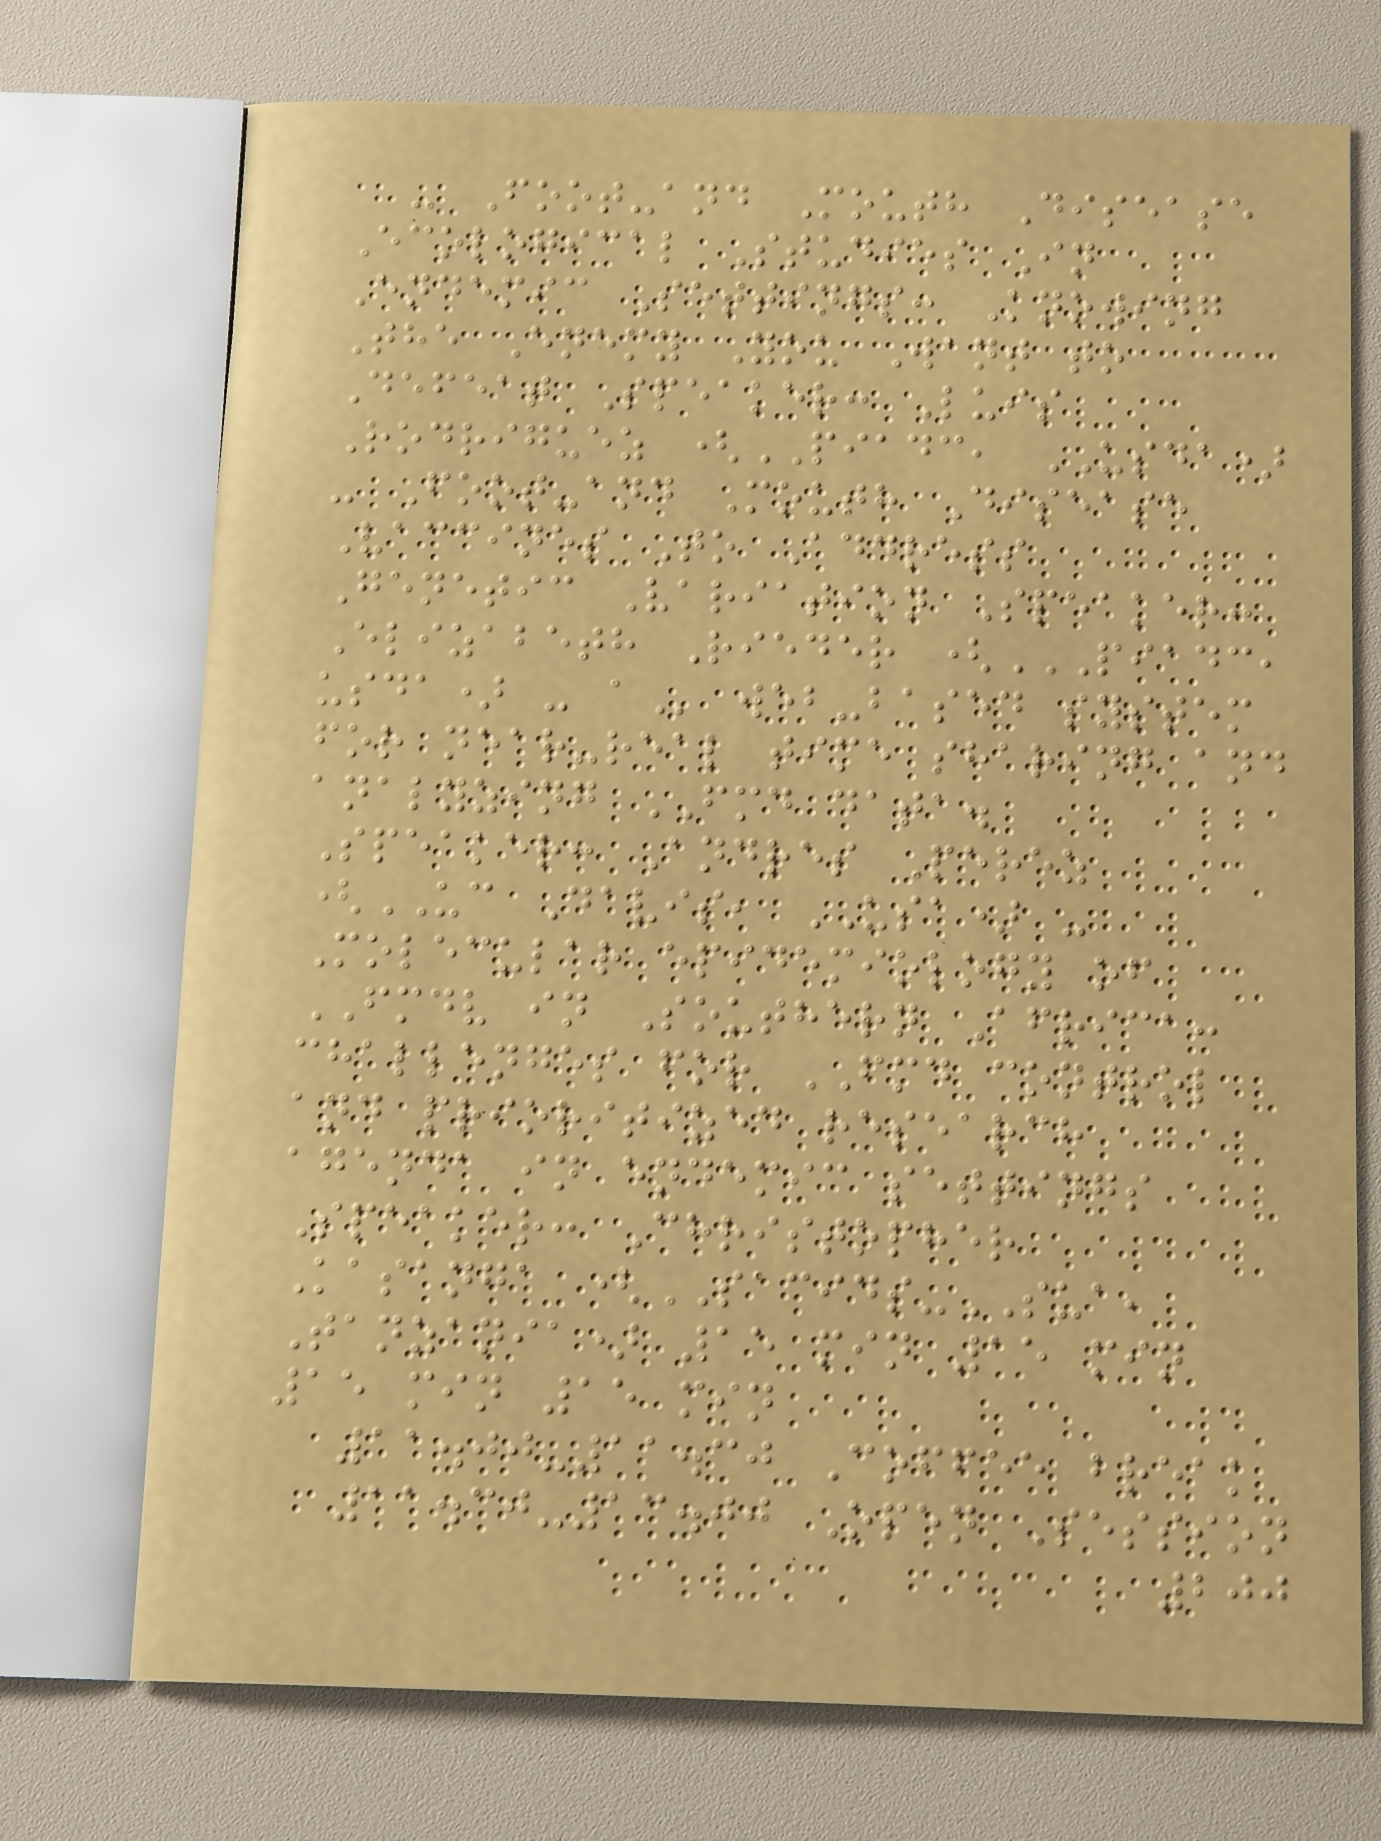- Foot-and Mouth Disease
Ecological Studies In
Endemic Settings: Knowing
The Enemy You Want to
Defeat Speaker: Luis
Rodriguez (PIADC, USDA)
- Foot-and Mouth Disease
Vaccines To Address
Genetic Variation Speaker:
Elizabeth Rieder (PIADC,
USDA) - A web-based system
for near-real time sharing and
analyzing FMD data.
Speaker: Andres Perez
(UC Davis, USA) -
Molecular epidemiology of
FMDV in Southern Africa:
challenges for FMD control
and prioritized research
agenda in endemic settings
Speaker: Christopher
Kasanga (SACIDS-SUA,
Tanzania) 15 min 15 min
15 min 15 min
11.00-11.30 Coffee break
11.30-13.00 Open Session
200
